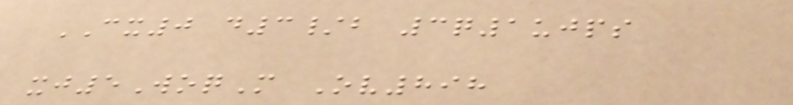CX0 d3/b 3q1ujps
xj5WoqM Ov898
